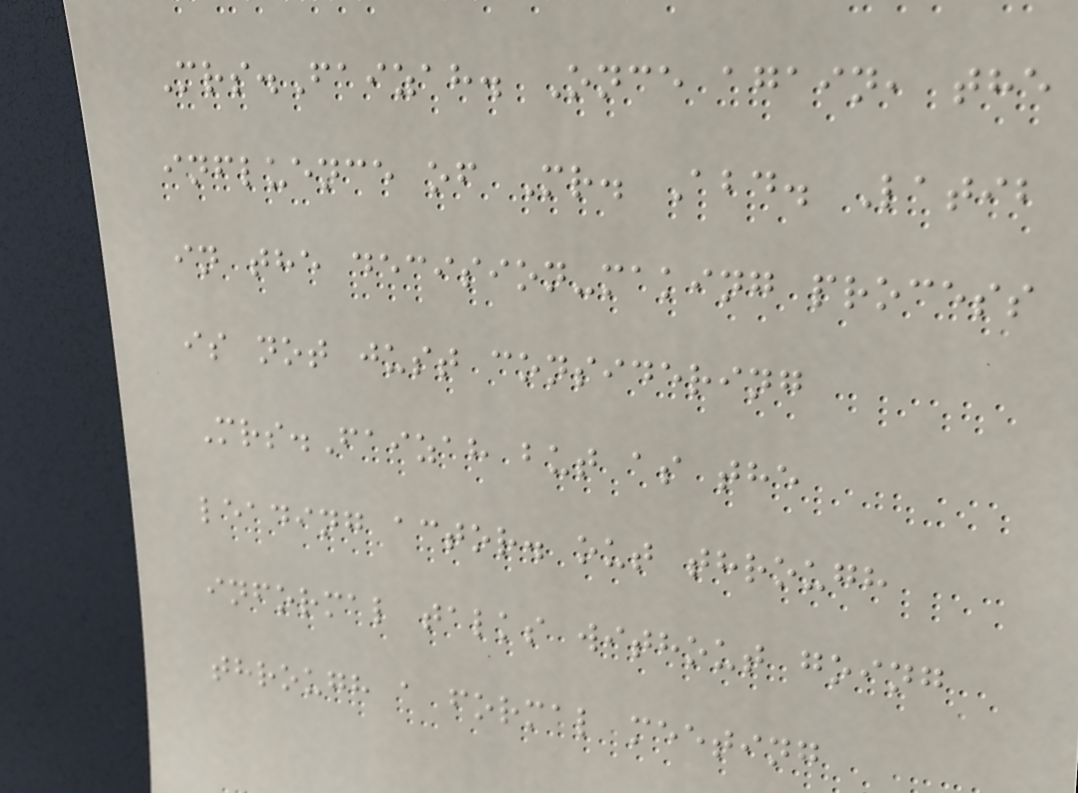Mrs.Faizah. Once again, the
influence of Mr. Abd. Latib
in the decision-making process
is not just considering
Mrs.Faizah but as the
leading actor. out through
informal talks without going
through a formal meeting
